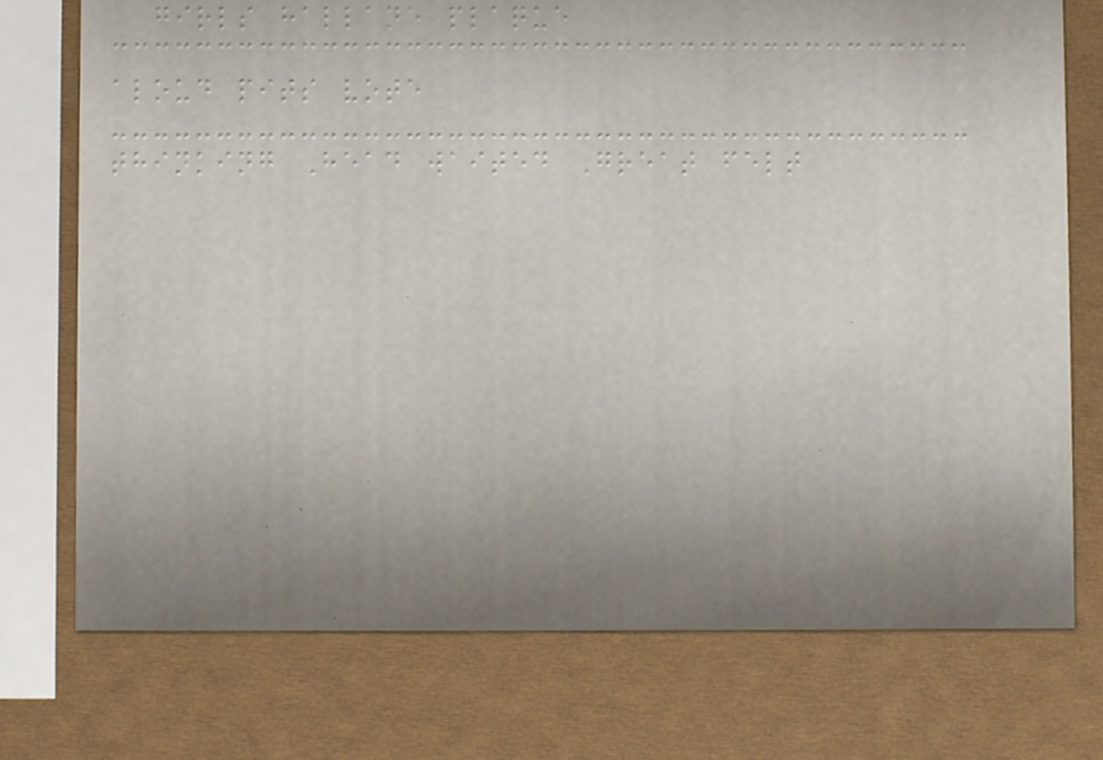girls hallane plaque
aloud pits vote
thinking Head waited Great felt
